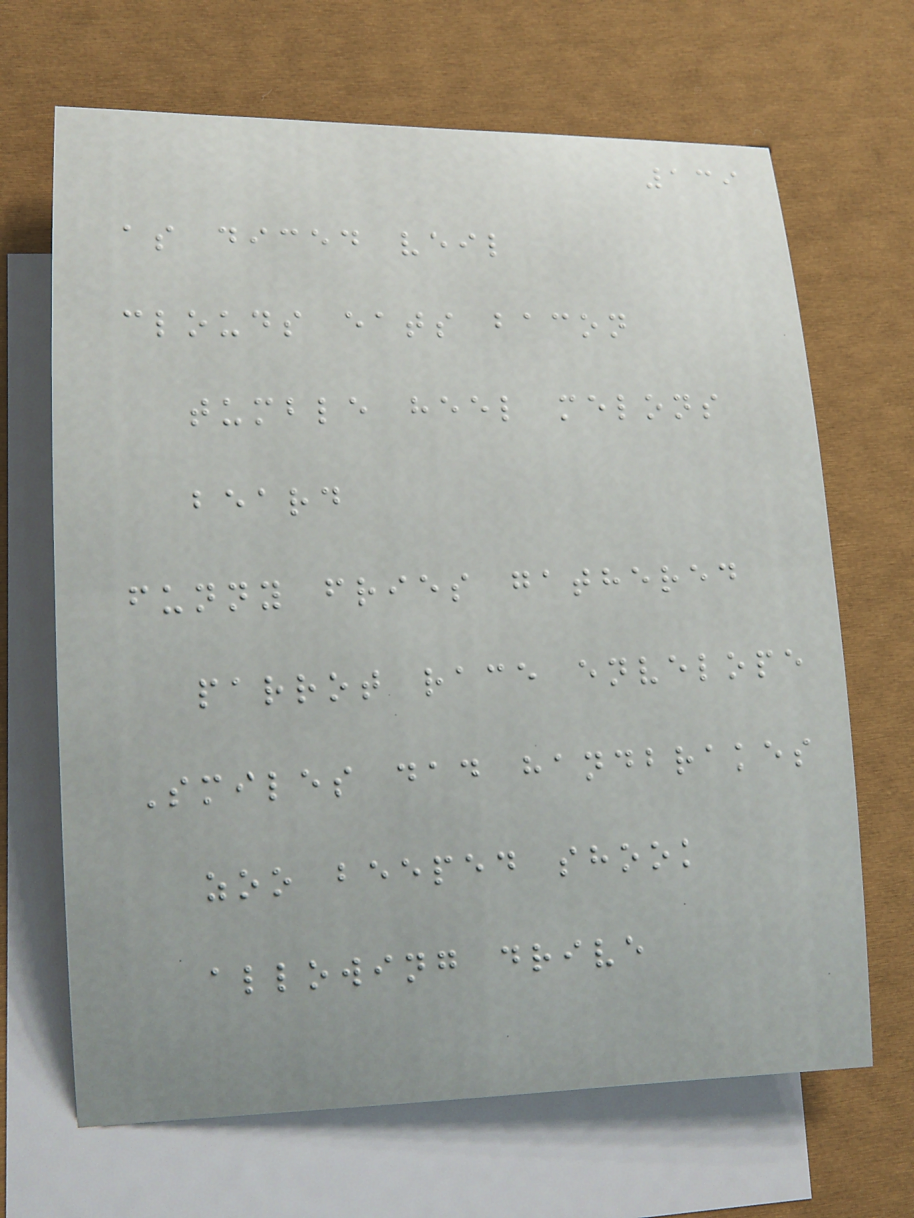139
as diced veil
clouds eats bacon
tumble heel melons
beard
funny fries gathered
parrot race envelope
Smiles dad handbrakes
zoo beeped shook
allowing drive
